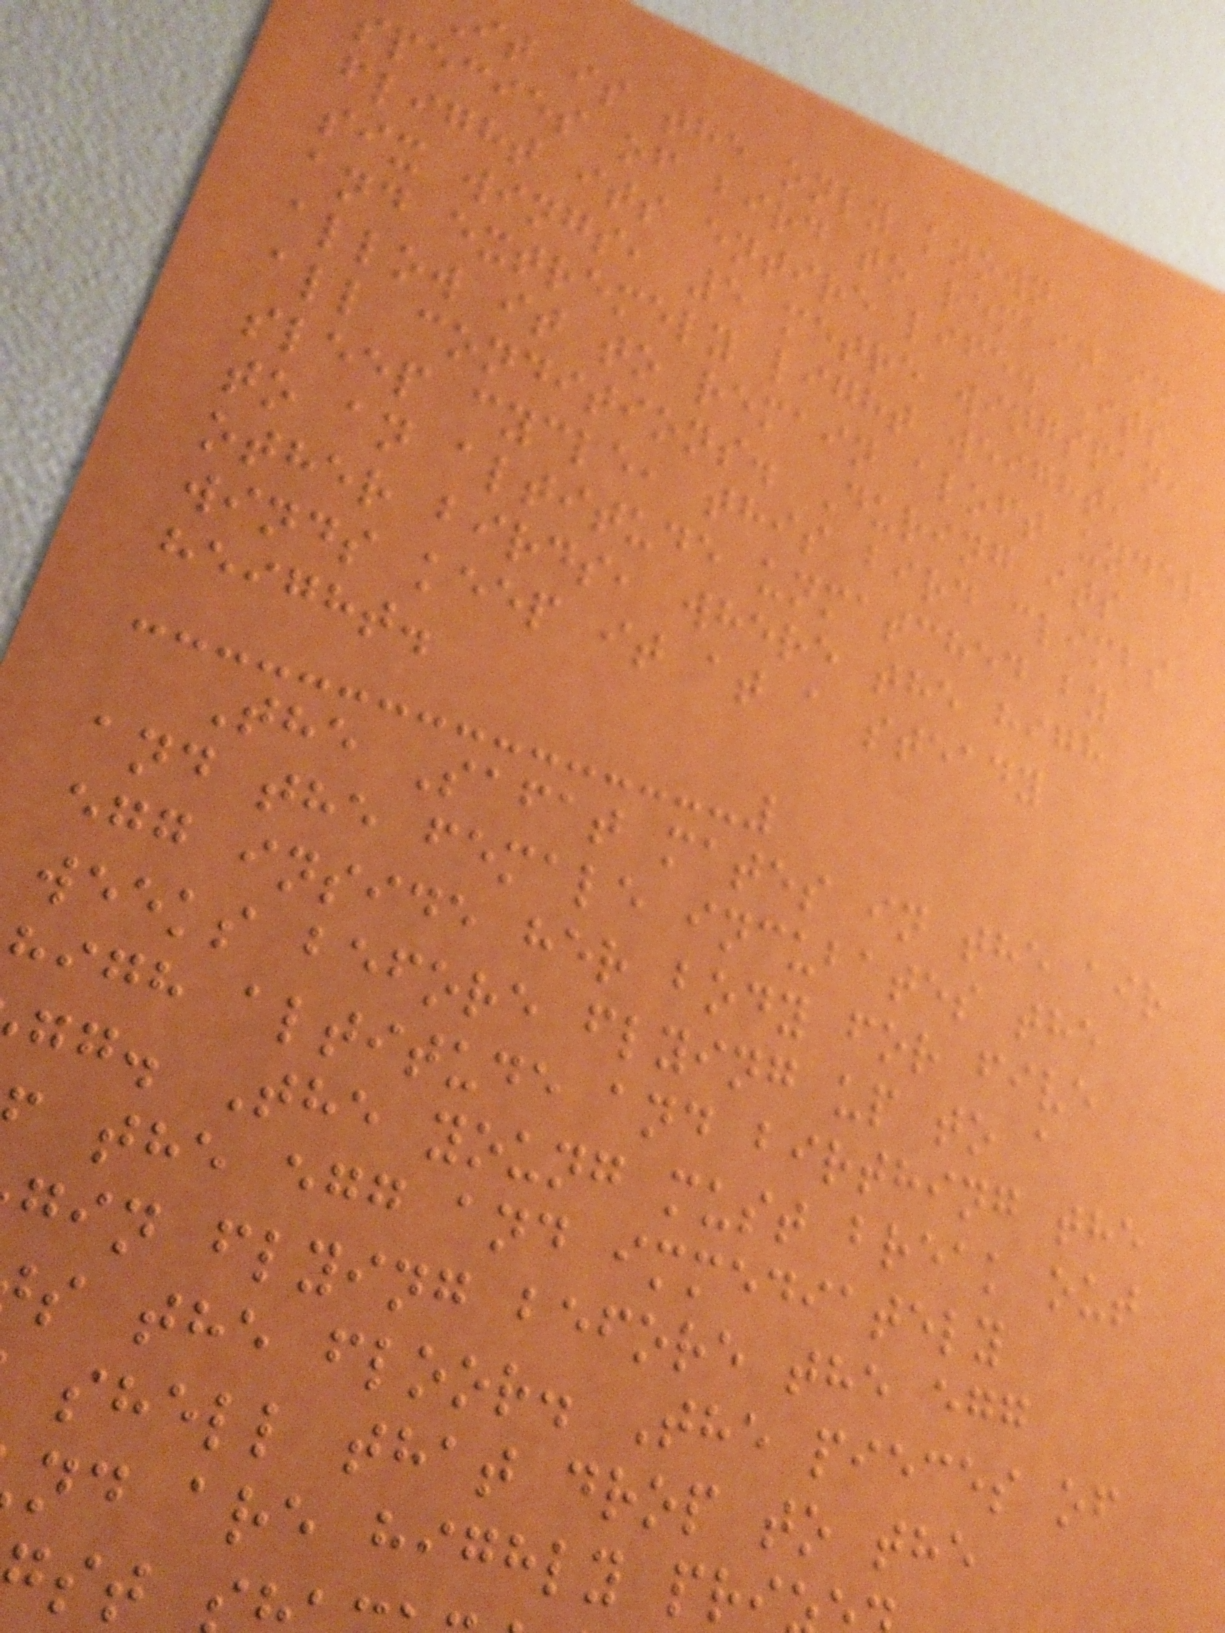it is the only known
species of bird to remain in
flight its entire life. Its
six wings, 5 metre wingspan,
and extremely light weight,
allow it to remain aloft under
all conditions. During its
sleep cycle, this bird climbs
to an altitude unmatched by
other birds, where the high
winds keep it at a steady
height.
The Safat mates in the air
and the female incubates the
egg inside her body for five
weeks before flying up to a
high altitude and birthing the
gg. The young must break out
the egg and immediately
gin flying before the egg
s the floor. The pieces of
shell that drop to the
nd are highly pri
